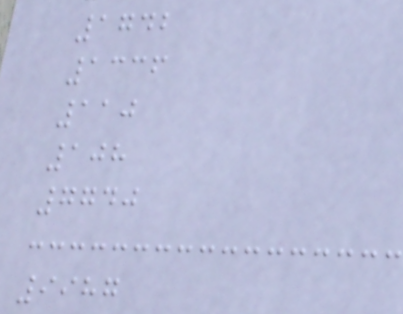1742
1336
110
108
7740
9987
